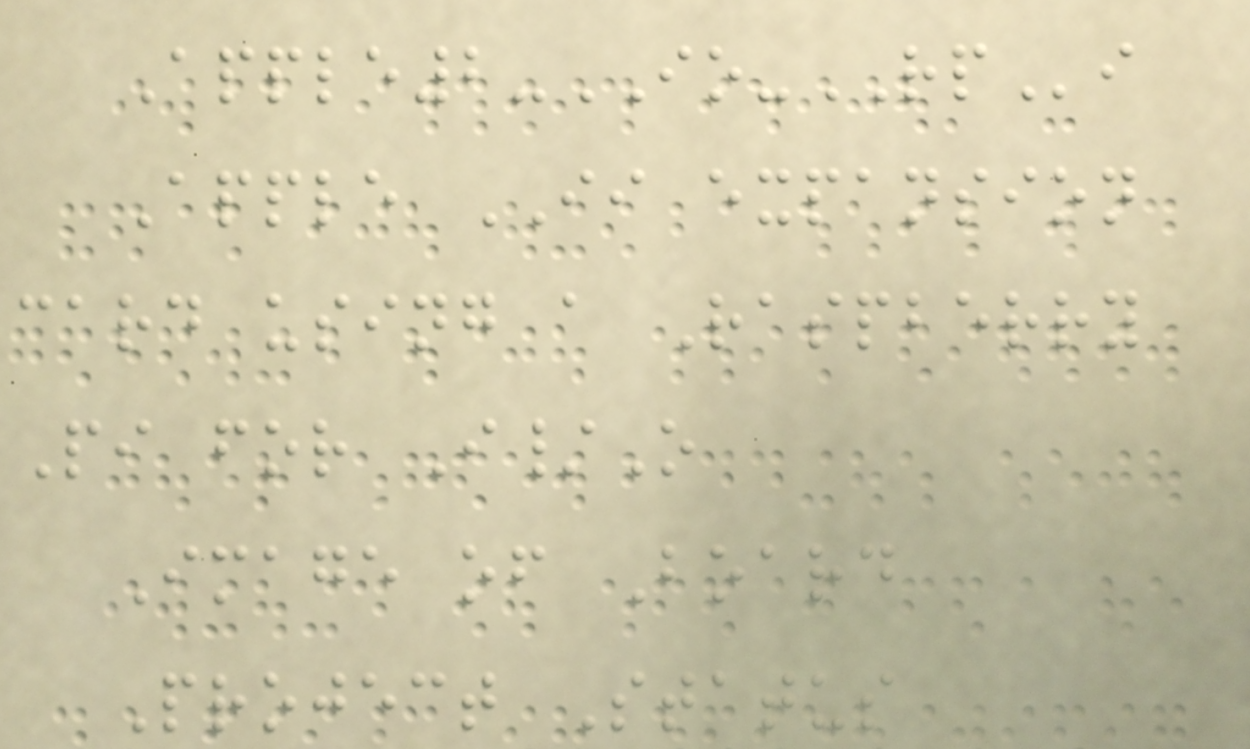Apple2-IO-RPi
Apple II expansion
card using a Raspberry
Pi for I/O
Image of Board
Project Status
